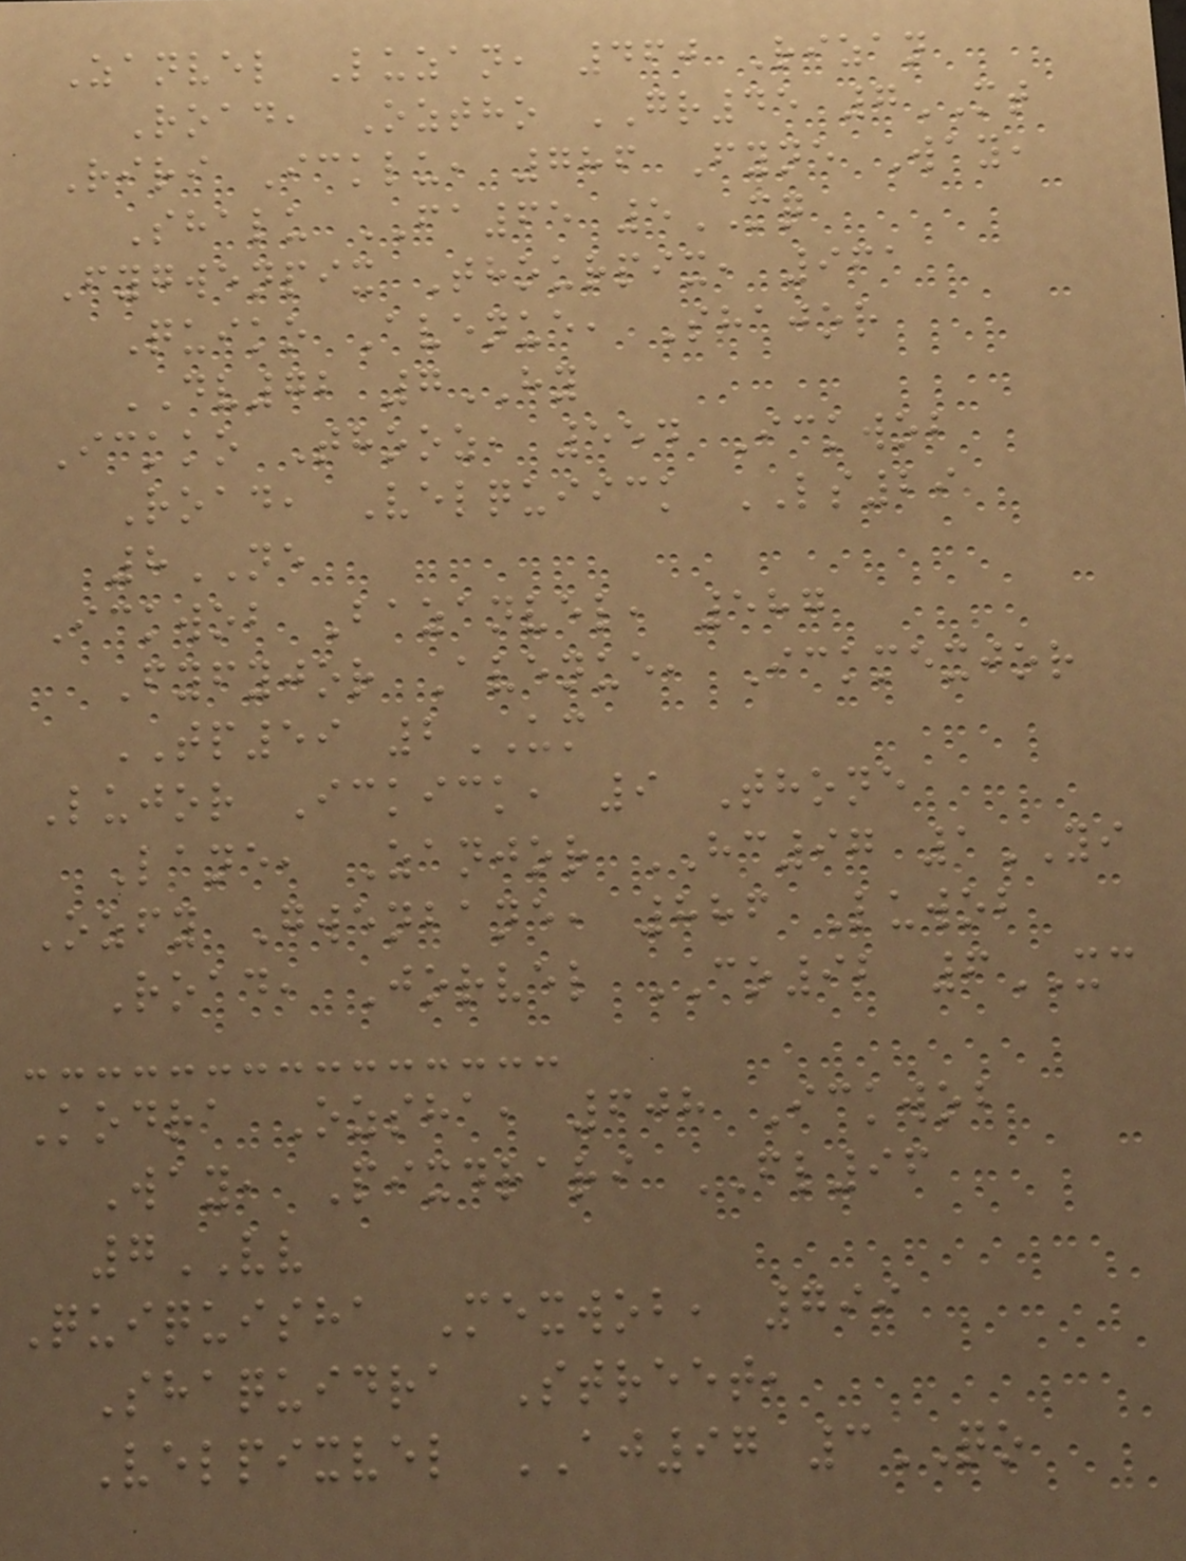Zanvel Luzan, 460 Rizan
Road, Oztho GR45 7MT
Riri Icklu, 786 Fyne Way,
Shalu FA65 5MQ
Fygwenpix Thourpix, 961
Quiko Avenue, Shajor
DV72 7HY
Ickko Thooz, 554 Ickwob
Road, Velquiick LS29
8NE
Ickwob Bazanvel, 587
Fyfyjor Avenue, Ickmexjor
TP59 2UM
Lujor Ickick, 9 Thone
Lane, Zanjor HC97 1YI
Ozfy Gwenbane, 886 Luwob
Road, Jorvel CO92 6XC
Kodra Ozsha, 608 Ickwob
Way, Pixdrari FL96
7VV
Quiquisha Mexwob, 799
Shaquidra Street,
Velpixvel AJ97 3QO
